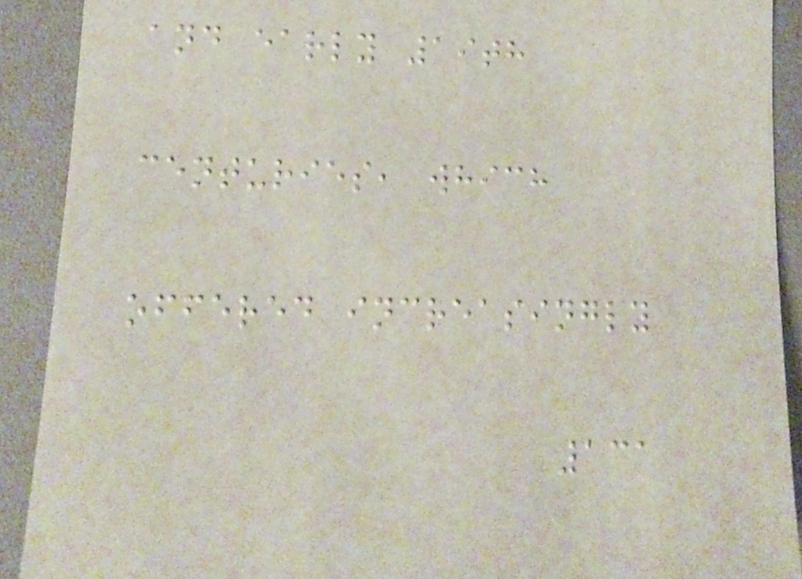and early 19th
centuries, which
offered increasingly
131
